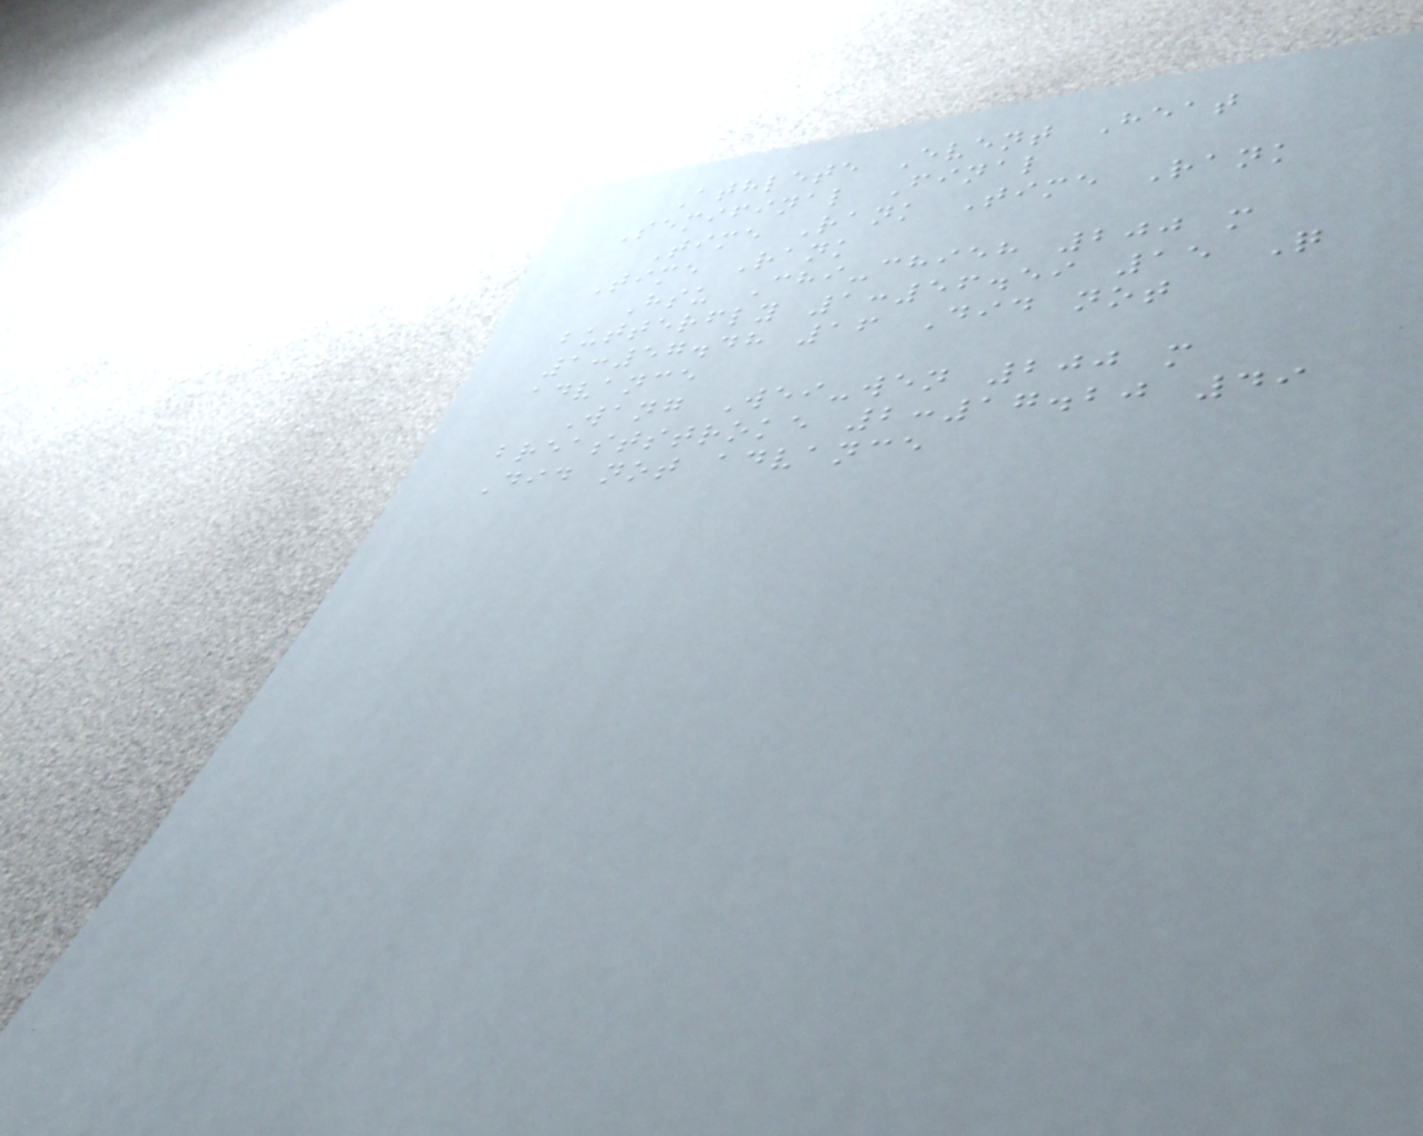Athlete Event Heat
Semifinal Final
Time Rank Time Rank
Time Rank
Hsu Chi-chieh 200 m
butterfly 1:56.59 15 Q
1:57.48 16 Did not
advance
Wang Wei-wen 200 m
breaststroke 2:17.20 49
Did not advance
